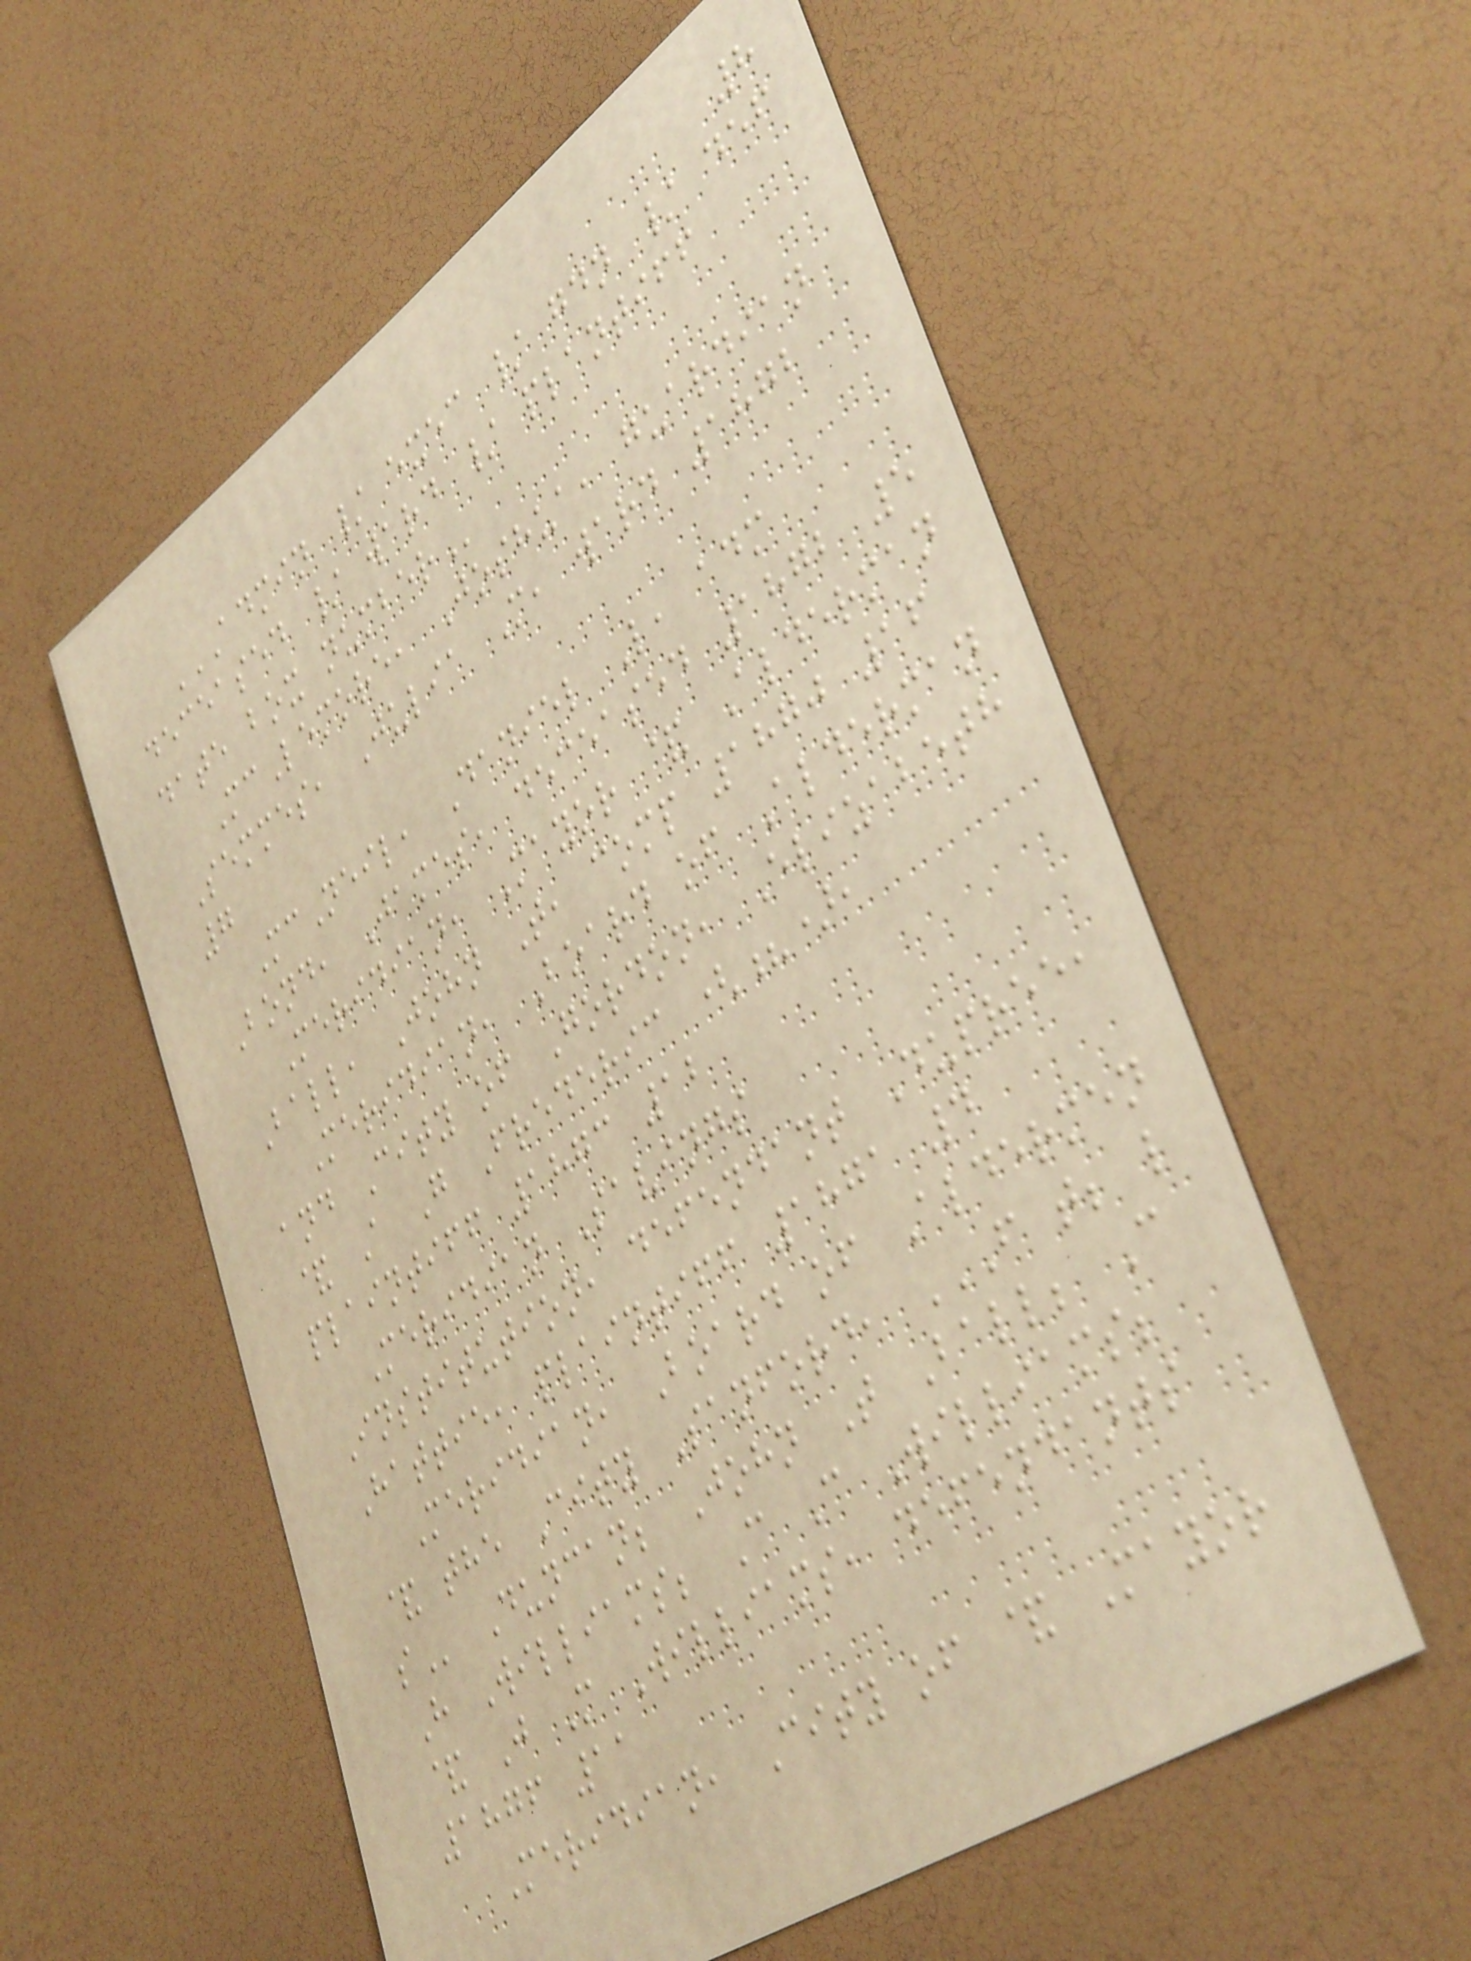8
ADMIN / EXEC / GDN / DEF
DECEASED / WARD / PLANTIFF
DATE BOX NUMBER
McLemore, Joshua, guardian
Semmes, Julia M, ward 1872
7
McNeil, Daniel L, adm
Bond, James, deceased 1872 5
Meridian, Mayor & Alderman
Ball, John T, comp 1870 16
Meridian, Board of Alderman
and City of Gordon, Elizabeth
& A G Frederic (?),
plaintiff 1873 12
Meridian Savings
Institution, defendant Dupree,
Hattie, plaintiff 1871 4
Meridian, Board of Aldermen
& the City Sanford, F T; L
S Duncan; John T Ball; C
H Williams; C C Williams;
& J M Williams, defendants
1876 11
Meridian, City of & Mayor
